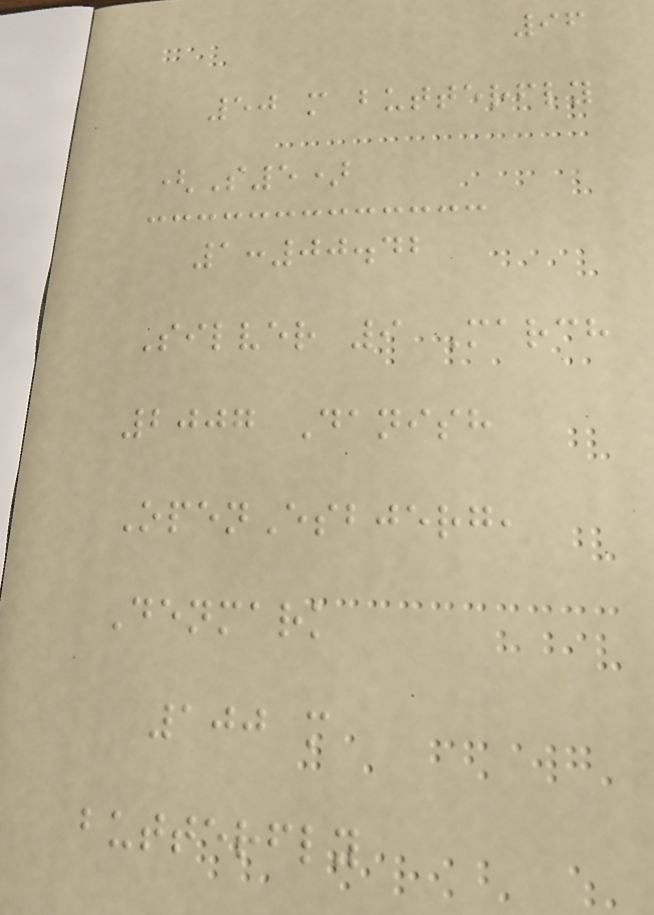96
50 m butterfly
(S5)
1:00.42
Silver 9 March
2007 Danish
OpenEsbjerg,
Denmark
100 m
butterfly
